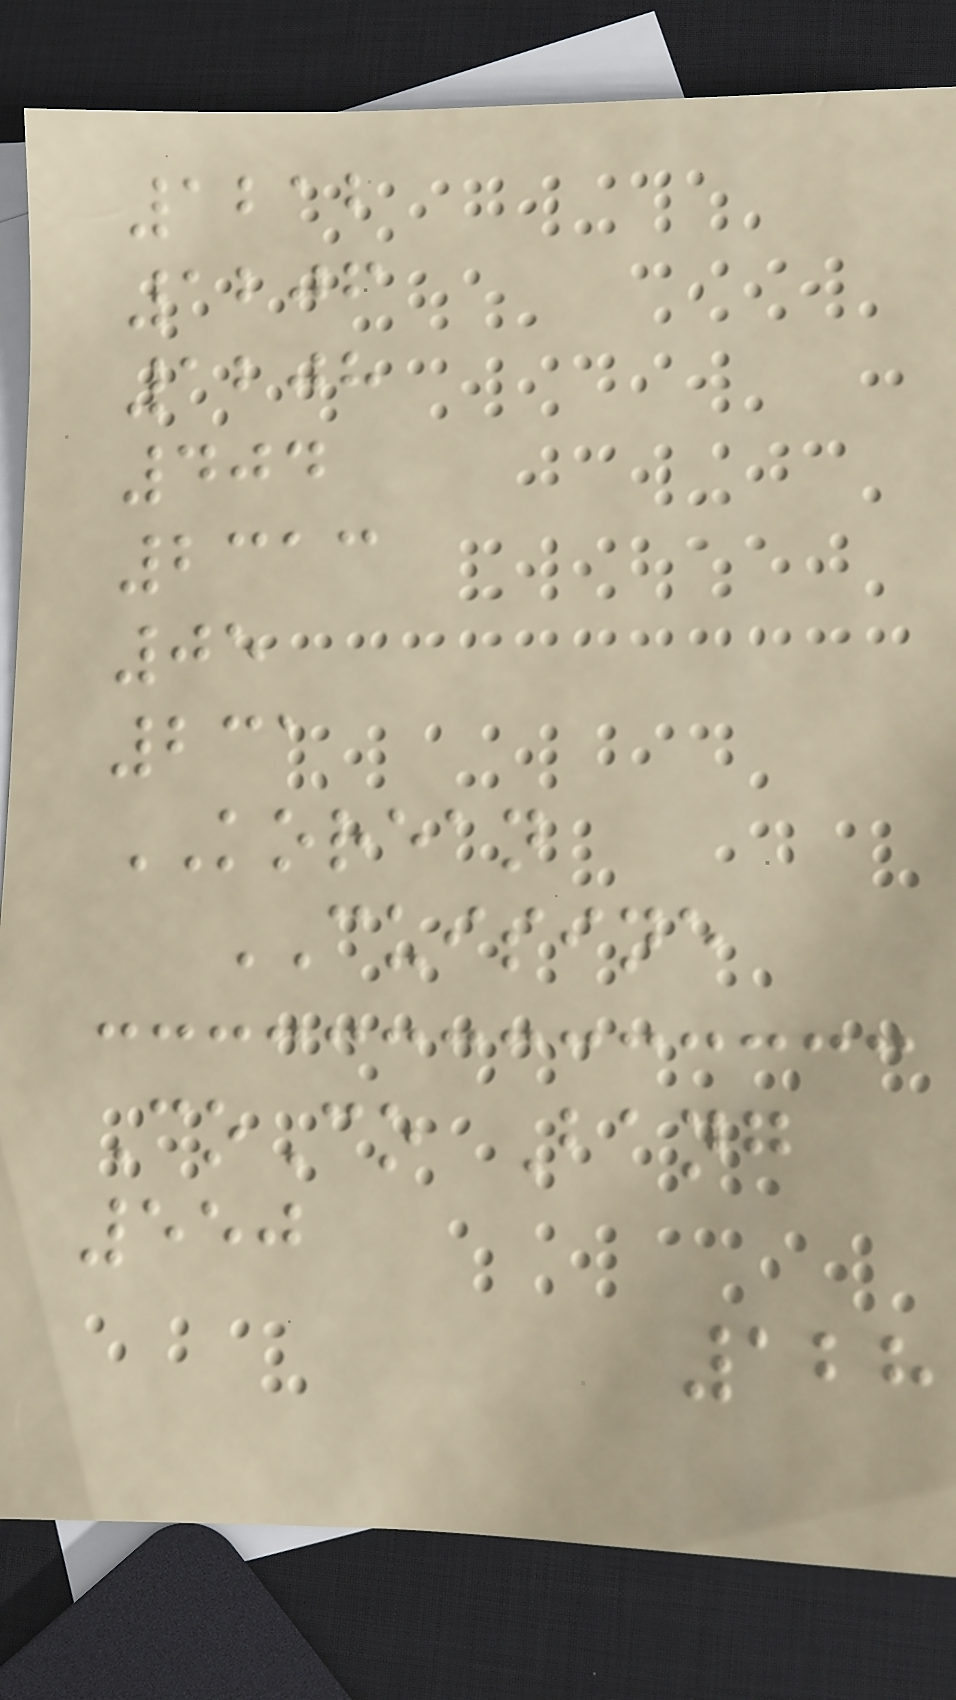1212
1206
1208
404
2313
05
231
KOREAN
CUISINE
CoCo Bang
550
128
